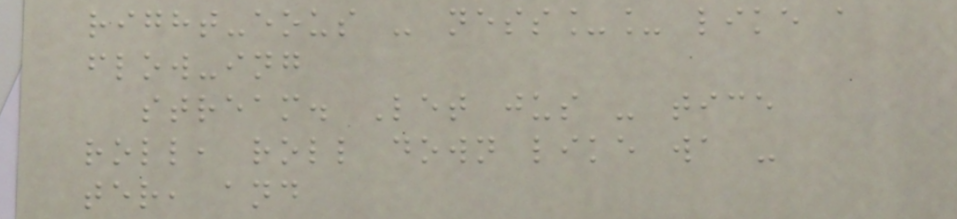right-eous - ness__ like a
flow-ing
stream. Let jus - tice
roll, roll down like wa -
ter, and
